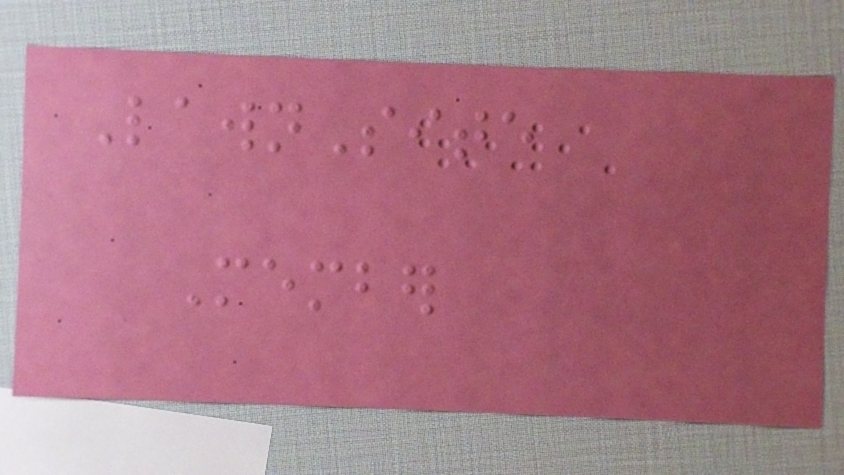LawnSite
Member
